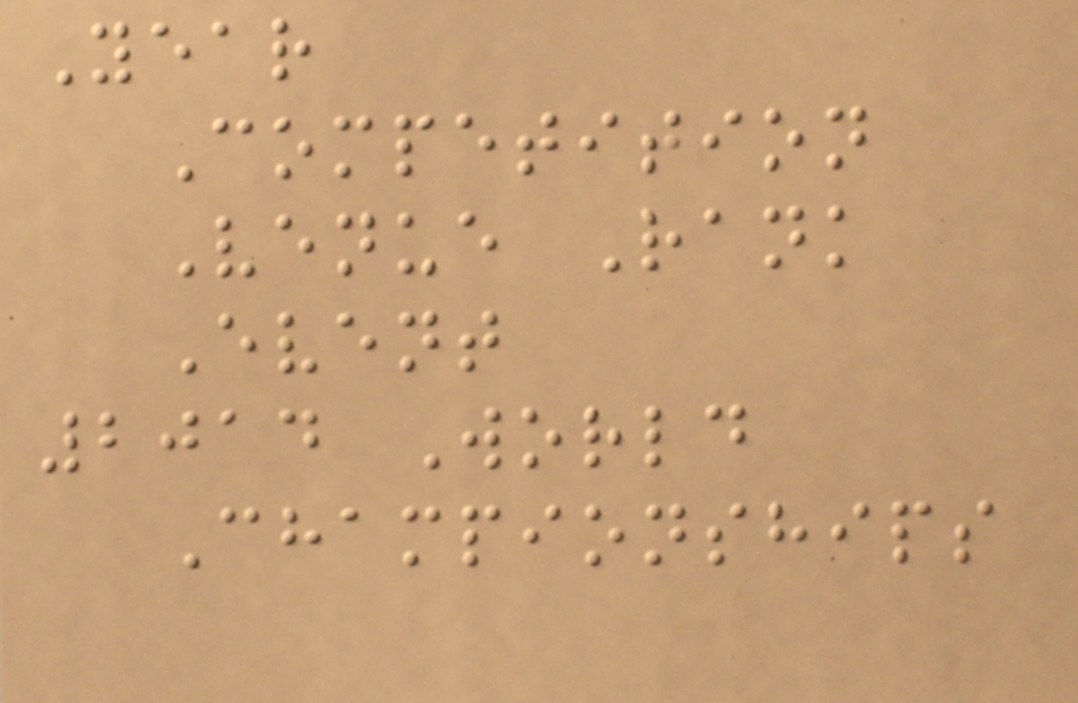Year
Competition
Venue Rank
Event
2014 World
Championships
